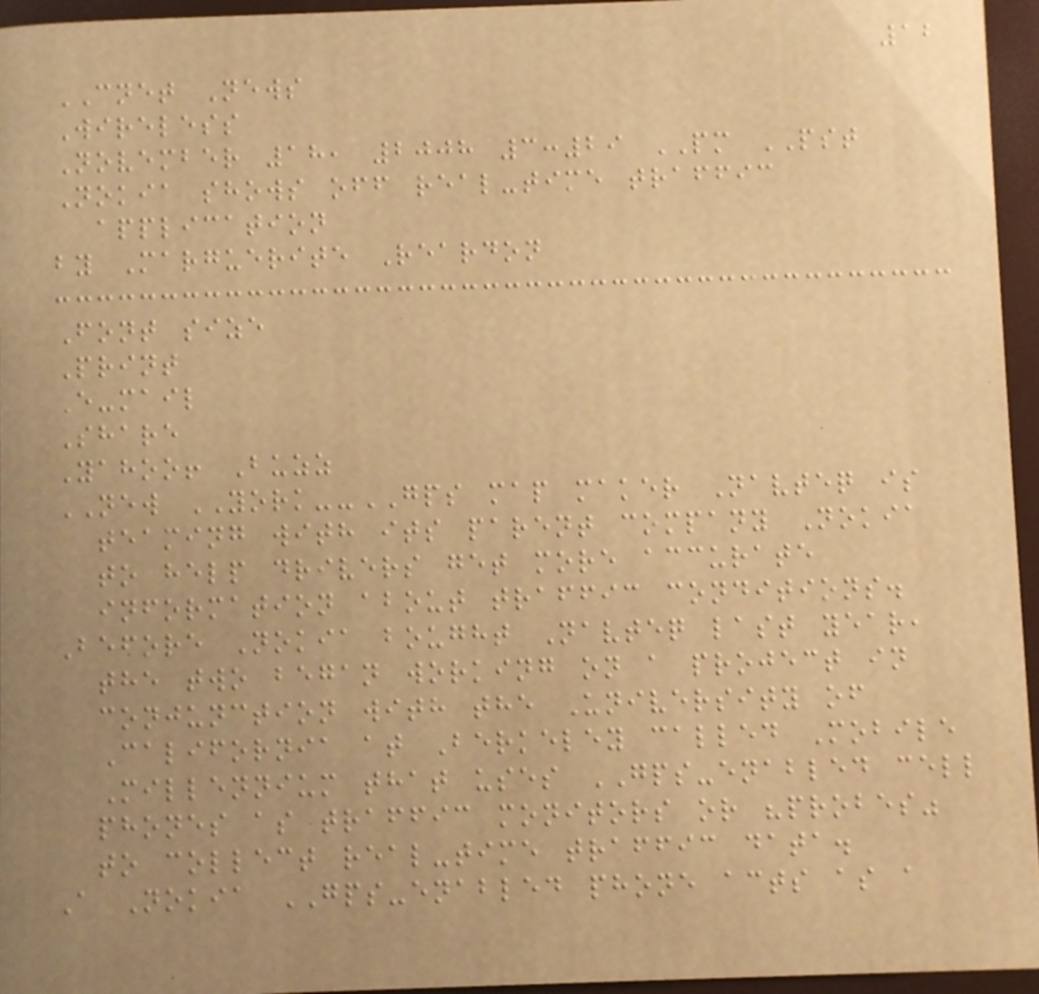12
CNET News
Wireless
November 18, 2008 3:29 PM PST
Nokia shows off real-time traffic
application
by Marguerite Reardon
Font size
Print
E-mail
Share
Yahoo! Buzz
NEW YORK--GPS map maker Navteq is
teaming with its parent company Nokia
to help drivers get more accurate
information about traffic conditions.
Before Nokia bought Navteq last year,
the two began working on a project in
conjunction with the University of
California at Berkeley called Mobile
Millennium that uses GPS-enabled cell
phones as traffic monitors or "probes"
to collect real-time traffic data.
A Nokia GPS-enabled phone acts as a
